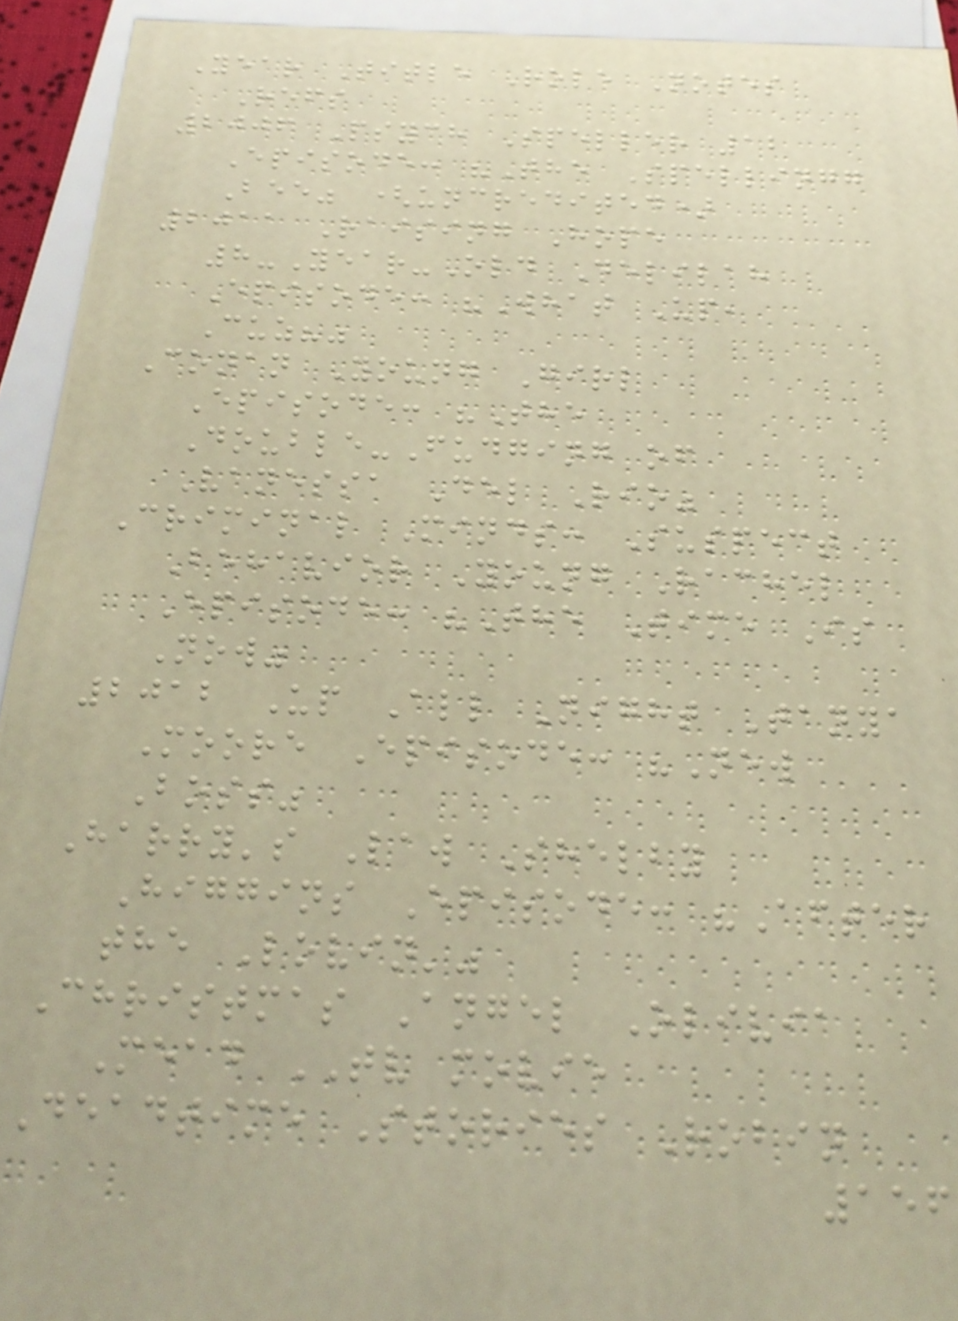Year Title Role Notes
Refs
2006 Psych Speller 12
Episode: "The Spellingg
Bee" (uncredited)
2011 Raising Hope
8-Year-Old Delilah
Episode: "What Up,
Cuz?"
Conan Young Girl
Episode: "The
Double-Fudging of
Vanessa Del Rio"
Criminal Minds: Suspect
Behavior Young Rachel
Episode: "The Time Is
Now"
2012 Up All Night Tanya
Moore Episode: "New
Boss"
Harry's Law Shelby
Higgins Episode: "After
the Lovin'"
Christmas Angel Olivia
Mead TV movie
Deadtime Stories Robin
156
